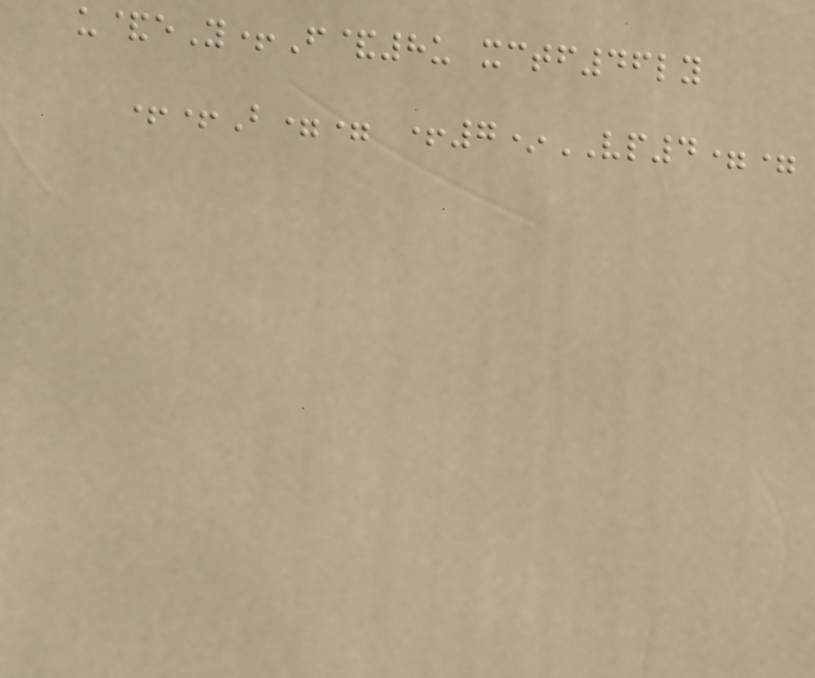u&eY+F&8u xctf46ly
++B== +7*VP4==
